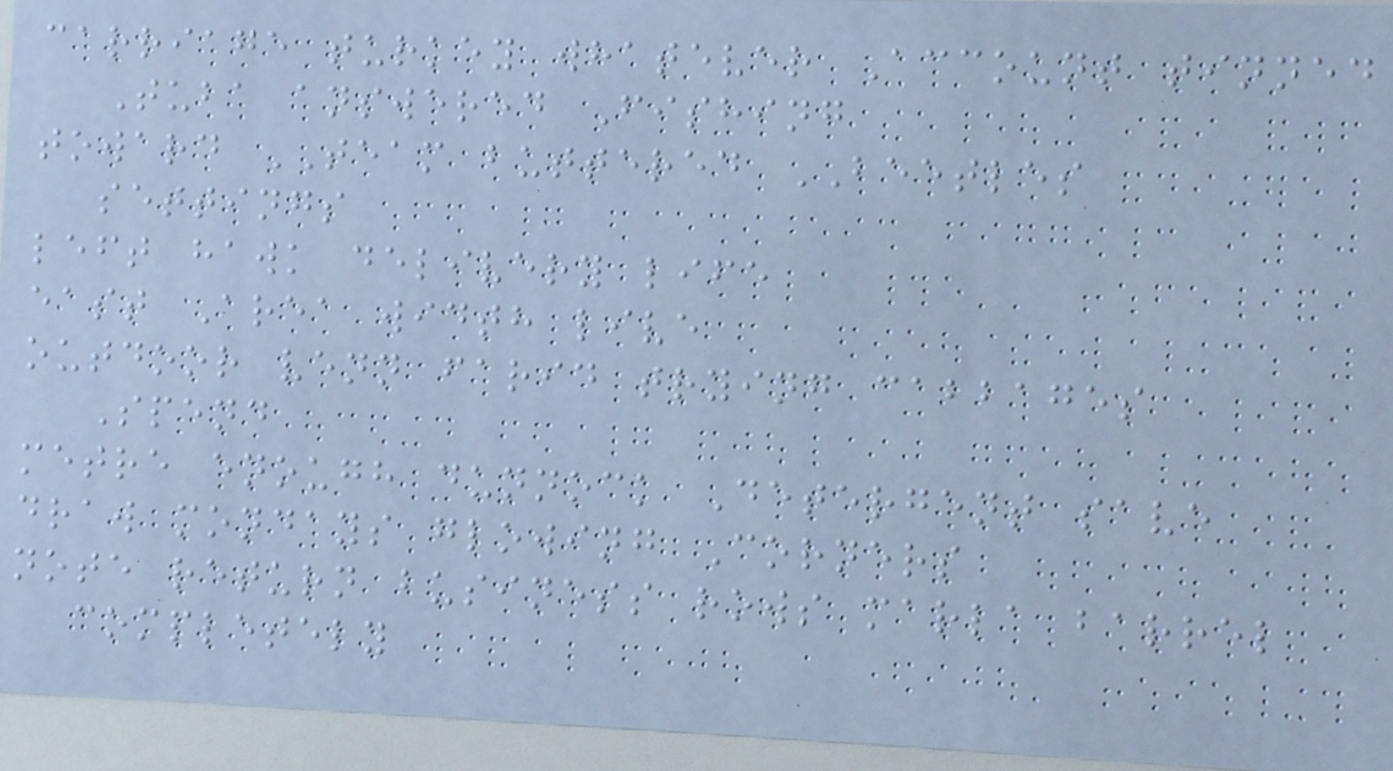carriage turkey whatever Account tinned
Tuba answered Fishing
toward TEAM buttered BEETLES
settings
left hawk delivery life
east Area width live
outdoor venn farid trying cabbages
Spend
metre enough dunnock Detergent save
draw mondays glowing Corners
note return business rows marla barrel
completely
